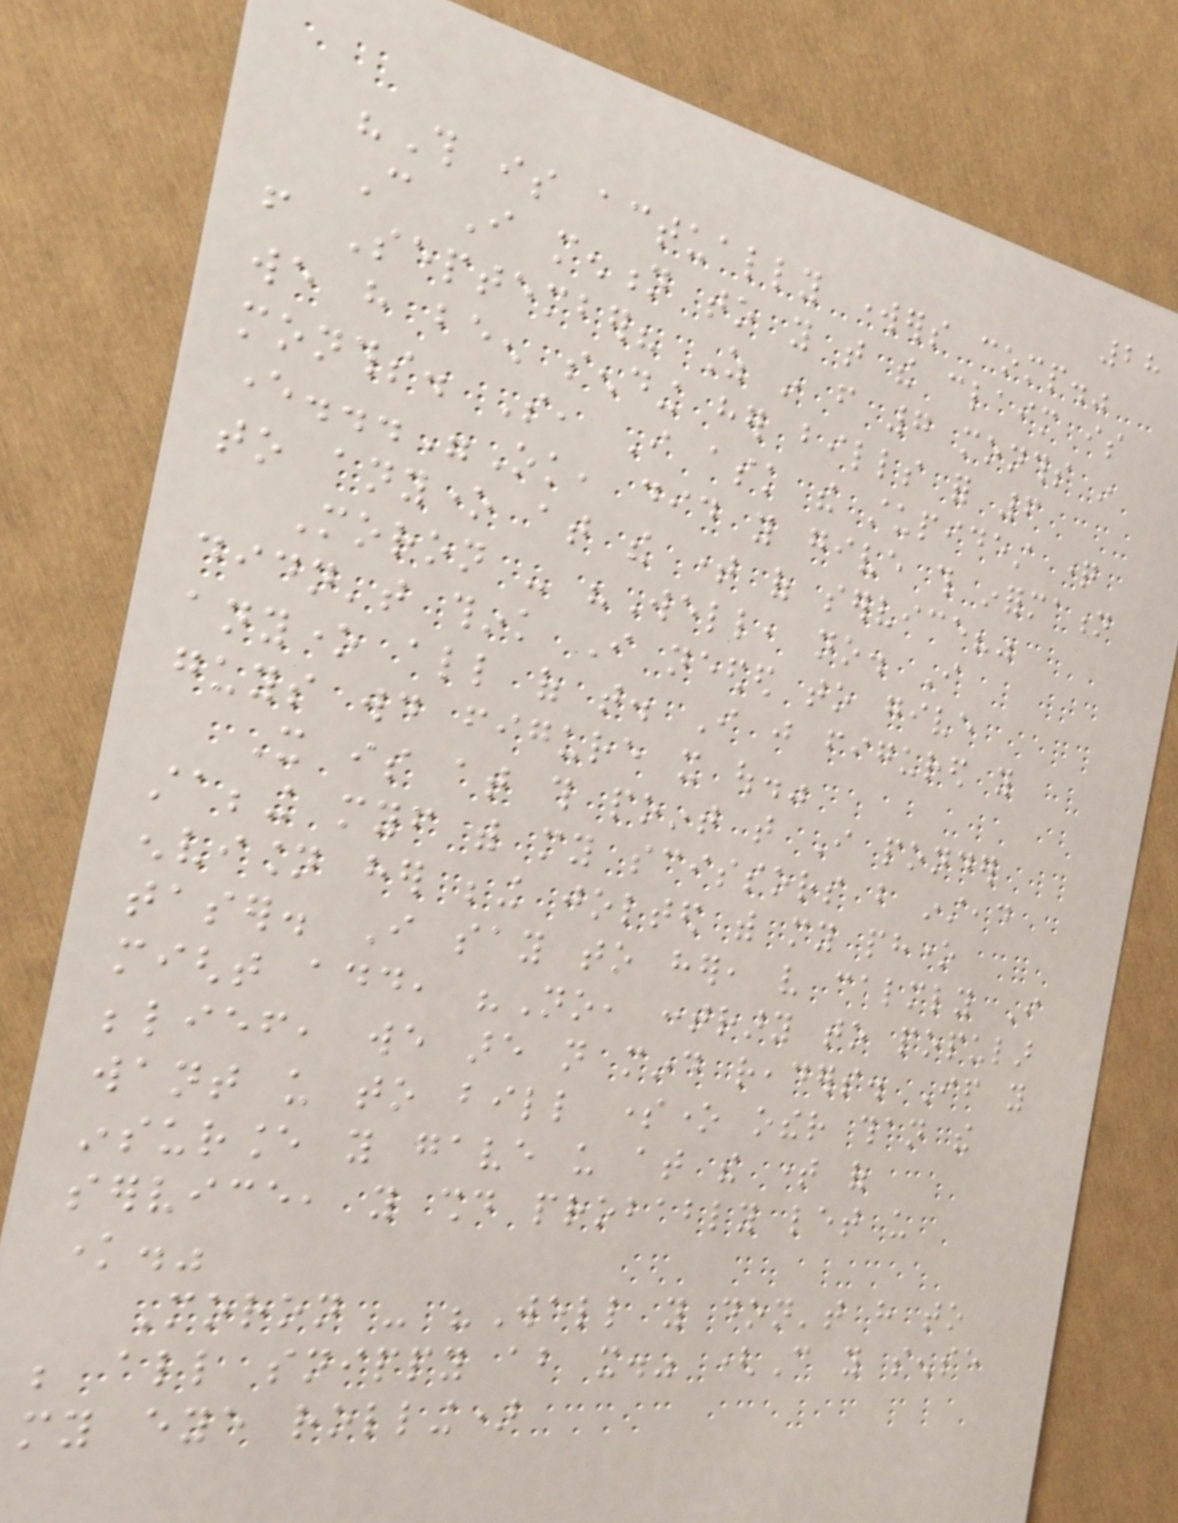28
"This is actually workers comp."
Can I mention to you that the claim is
from September? As in from 7 months in
we have been sending her bills for 6
months. So, I ask the stupidest question
ever..."Ok, did you give this information
to anyone at the time of service?"
Moron - "Well, no. I
didn't think I needed to give
anyone all of that. I just figured you
guys would figure it out."
It is at this point that I ponder
stabbing myself with my scissors but instead
envision her being jolted with my phone
taser. I say to her, very calmly I
might add, "No, contrary to popular
belief, we are not mind readers. If you
want us to bill someone other than the
insurance you gave us at the time of
service, you should probably let us
know."
Moron - "Well you don't have to
be all snippy about it." (Can you sense
my eye rolling)
